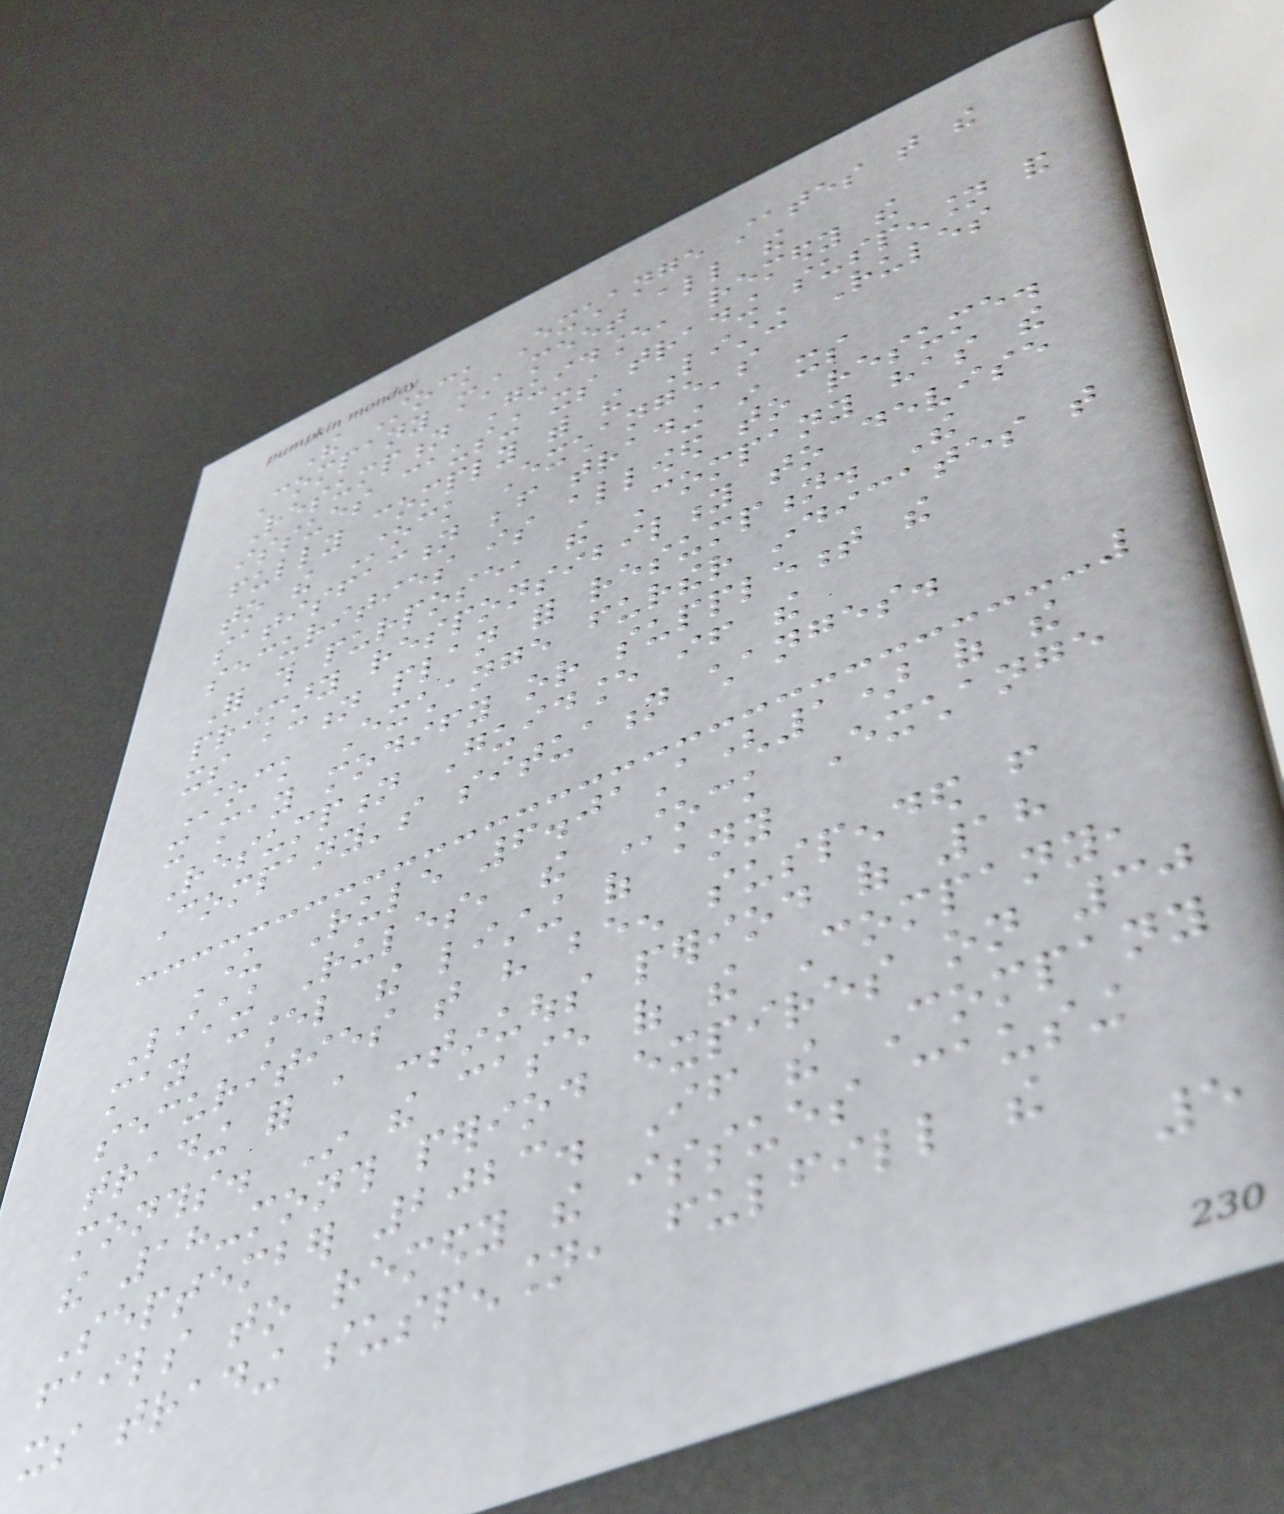The Stock Exchange states that the
Company must meet all the
Resumption Guidance, remedy the
issues causing its trading suspension and
fully comply with the Listing Rules
to the Stock Exchange's
satisfaction before trading in its
securities is allowed to resume.
For this purpose, the Company has the
primary responsibility to devise
its action plan for resumption. The
Stock Exchange further indicates that
it may modify or supplement the
Resumption Guidance if the
Company's situation changes.
Under Rule 6.01A(1) of the
Listing Rules, the Stock Exchange
may cancel the listing of any
securities that have been suspended from
trading for a continuous period of 18
months. In the case of the Company,
the 18-month period expires on 30
September 2023. If the Company
fails to remedy the issues causing
its trading suspension, fulfill the
5
